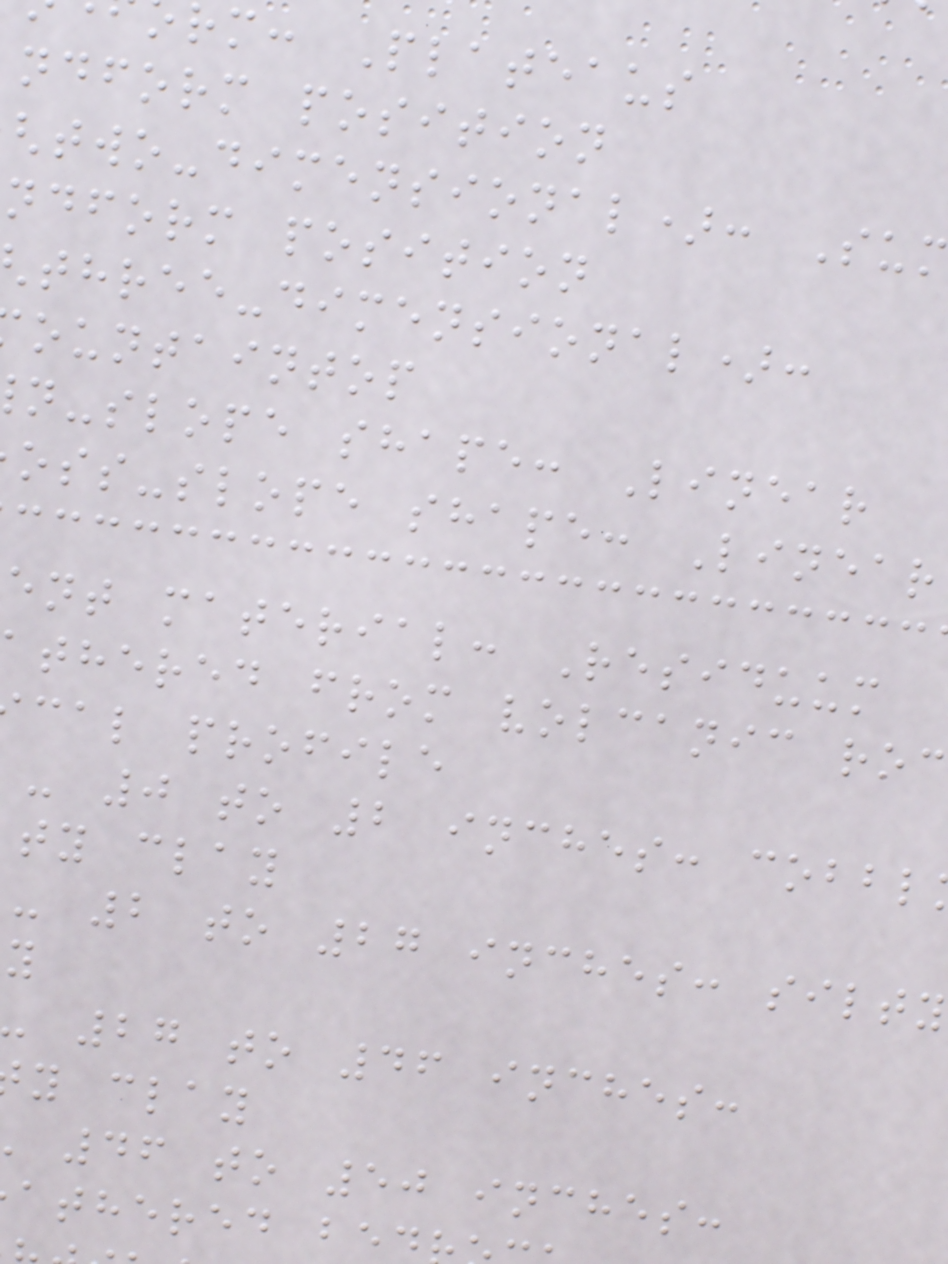rm: Plateaus
ndform position
two-dimensional): Su
ndform position
three-dimensional):
ountaintop
n-slope shape: Linear
oss-slope shape: Linear
ent material: Residuum
thered from volcanic roc
cal profile
- 0 to 2 inches: cobbl
ty clay
- 2 to 27 inches: silty
27 to 46 inches:
y clay
46 to 50 inches:
athered be
